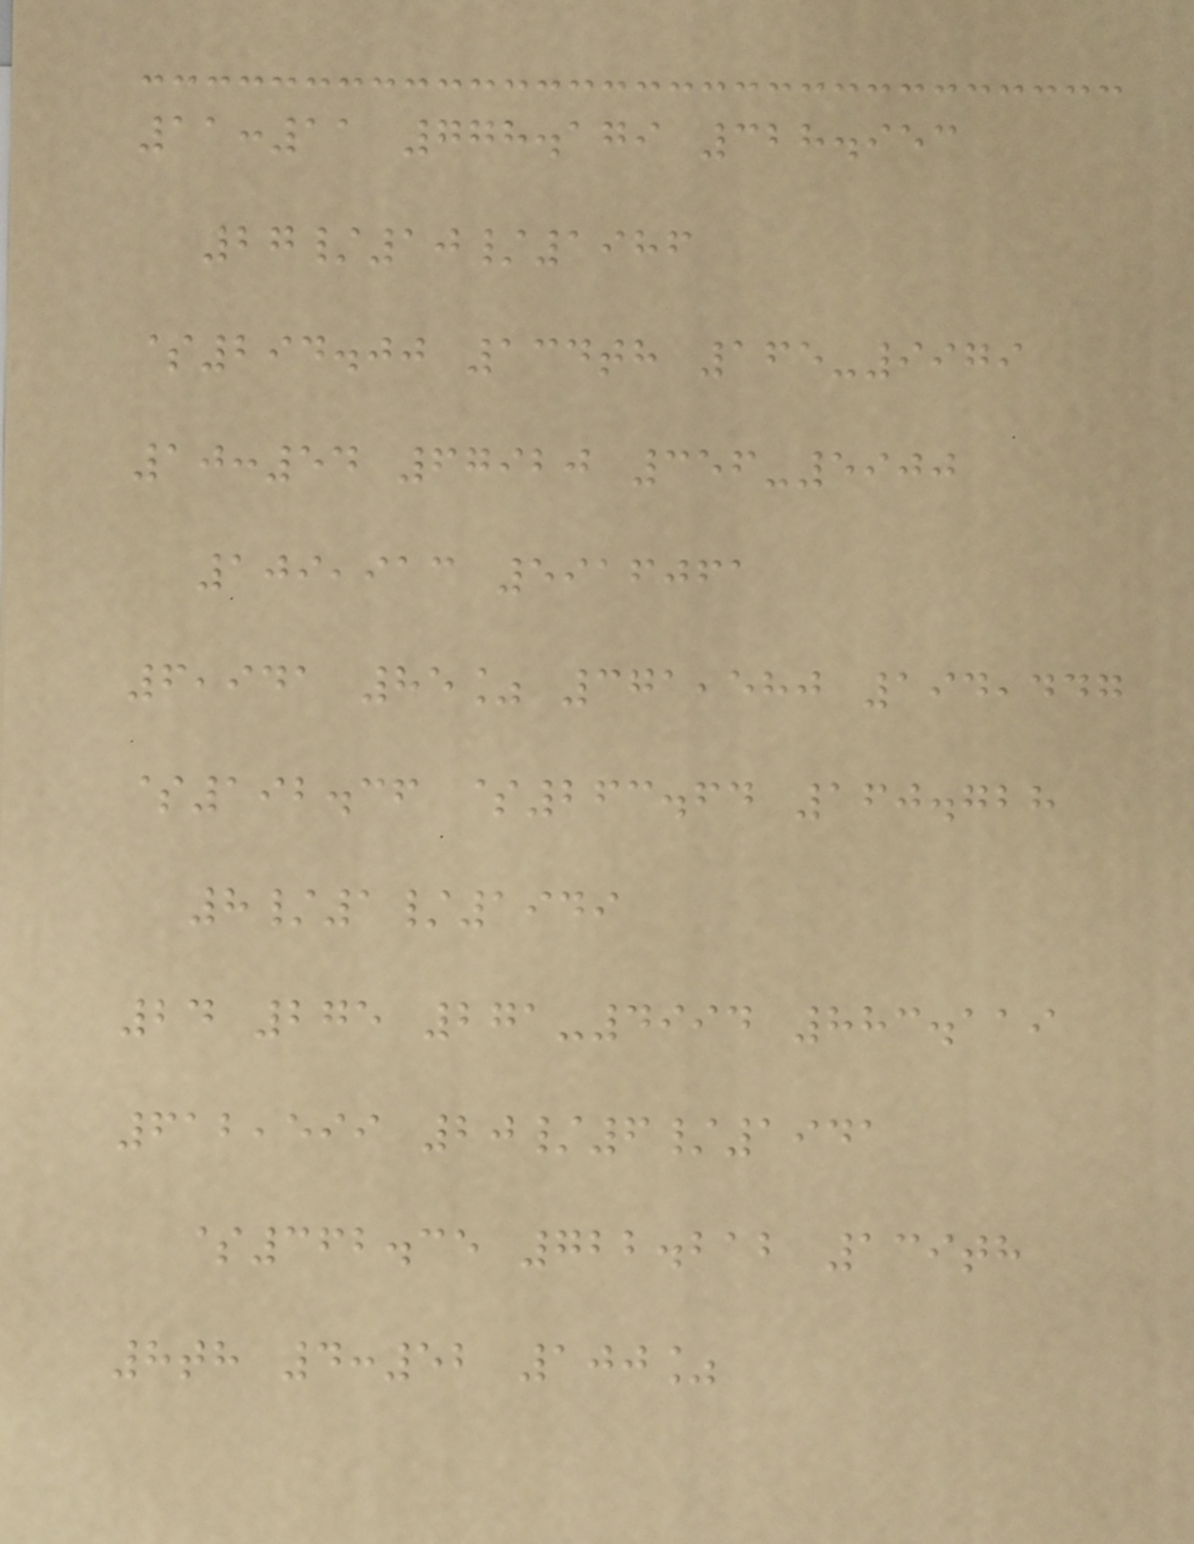11:11 778.179 328.953
27/10/1986
$294.00 134th 165-9979
10:54 67920 356-5900
109,913 5916061
6,941 85% 371,580 194,447
$192.36 $263.64 160.728
8/1/1949
24 275 271-4994 883.119
612,599 20/6/1941
$362.35 722.212 139th
8th 4:52 100%
